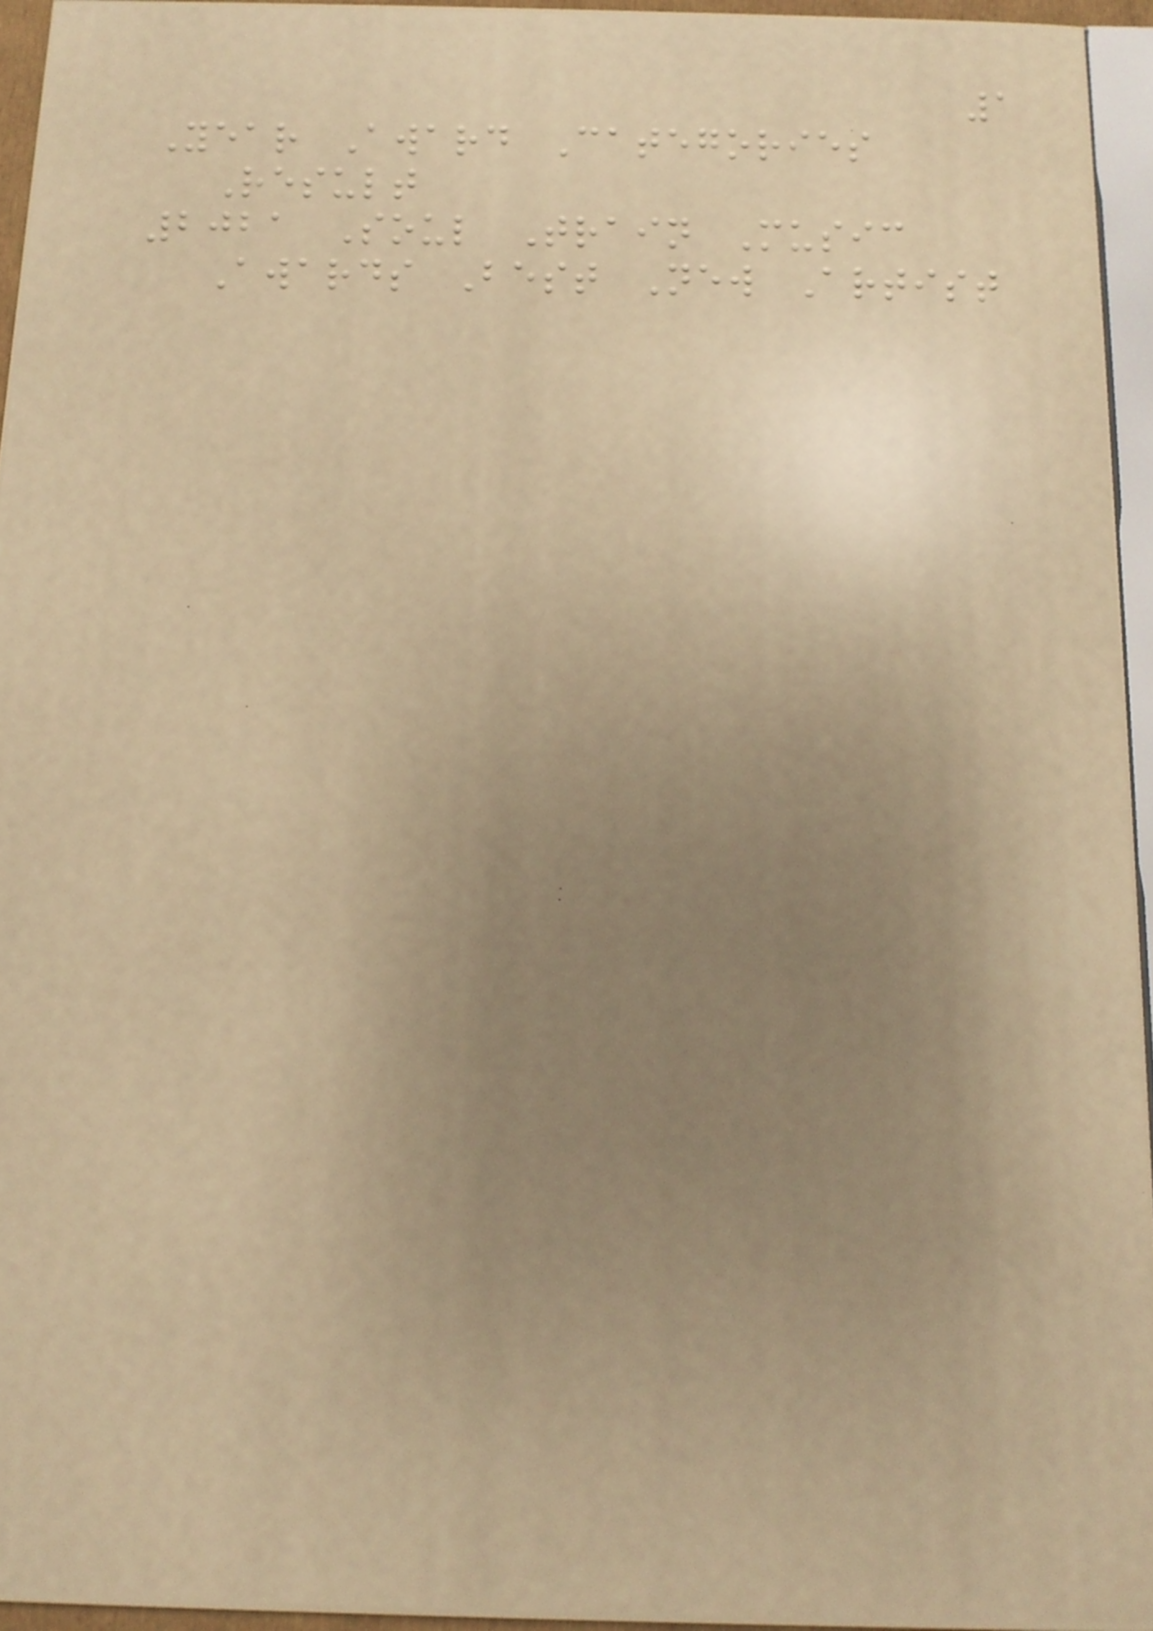1
Year Award Categories
Result
2021 Soul Train Music
Awards Best New Artist
